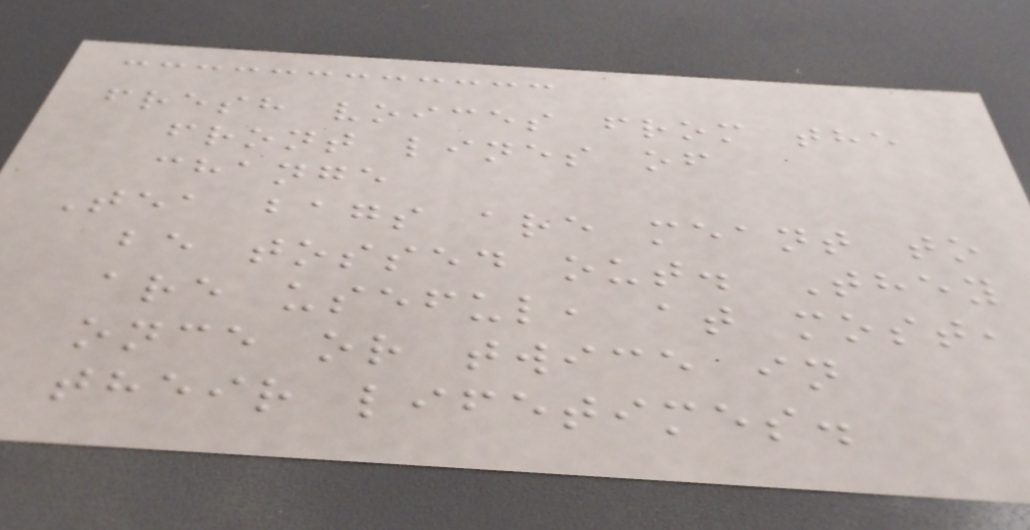fresh voices from the
front lines of
change
Tea bags are meant to
be tossed out. They
are useful, at most,
once or twice in
their lifetimes.
